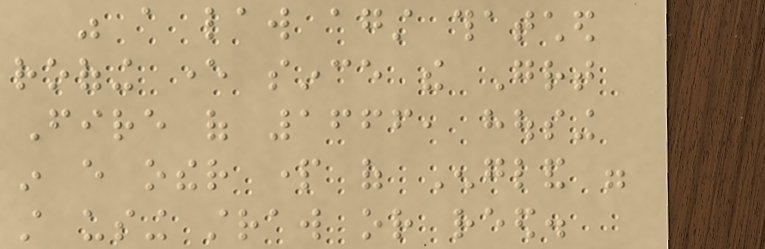was a law against thatched
roofing ever since the Great
Fire of 1666, housing
in every other part of England were
still using straw or reed.
